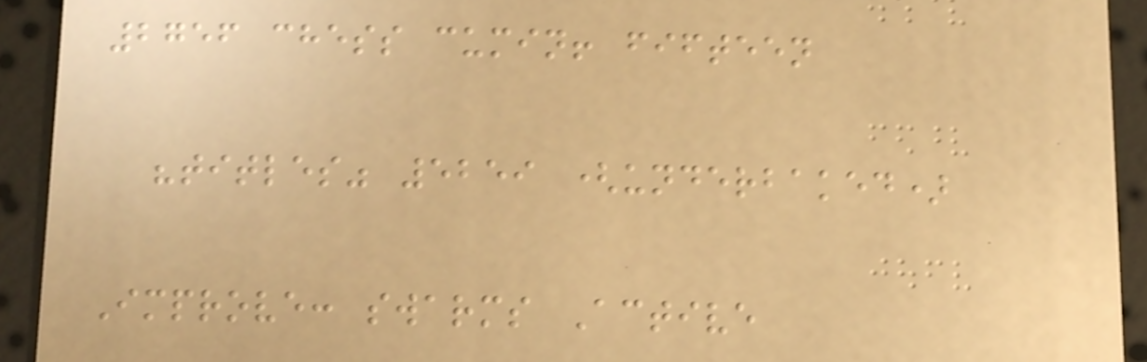2756 chess cumin! fifteen
"titles" 5259 (underbaked)
Improve: swarms Active
